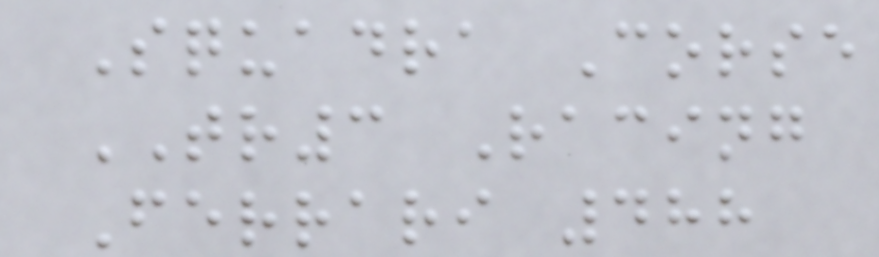Squadra Corse
TR3 Racing
Ferrari 488
